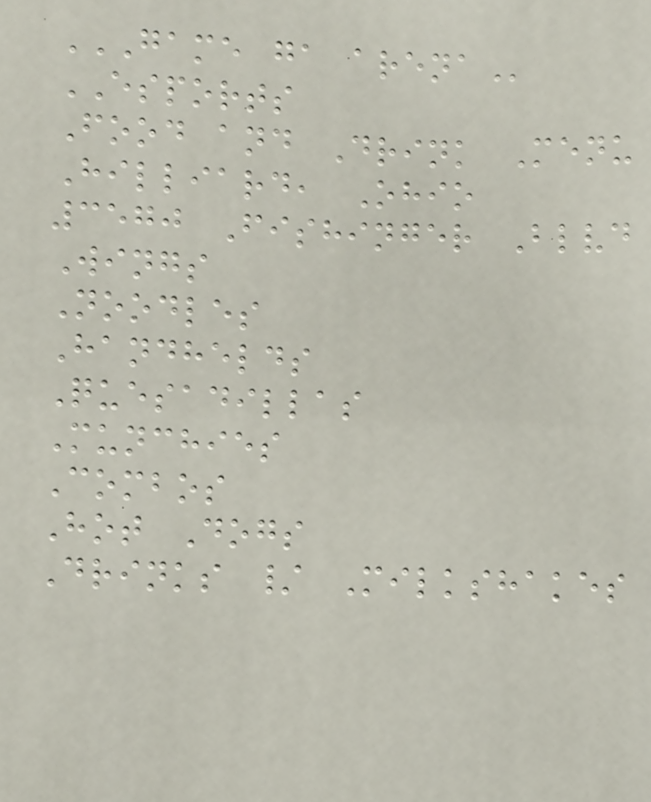GAME GA ARENA
ESPORTS
Food and Drink Menu
Hilliard, Ohio
3570 Fishinger Blvd
Wings
Noodles
Handhelds
Quesadillas
Munchies
Combos
Hot Dogs
Drinks / Milkshakes
